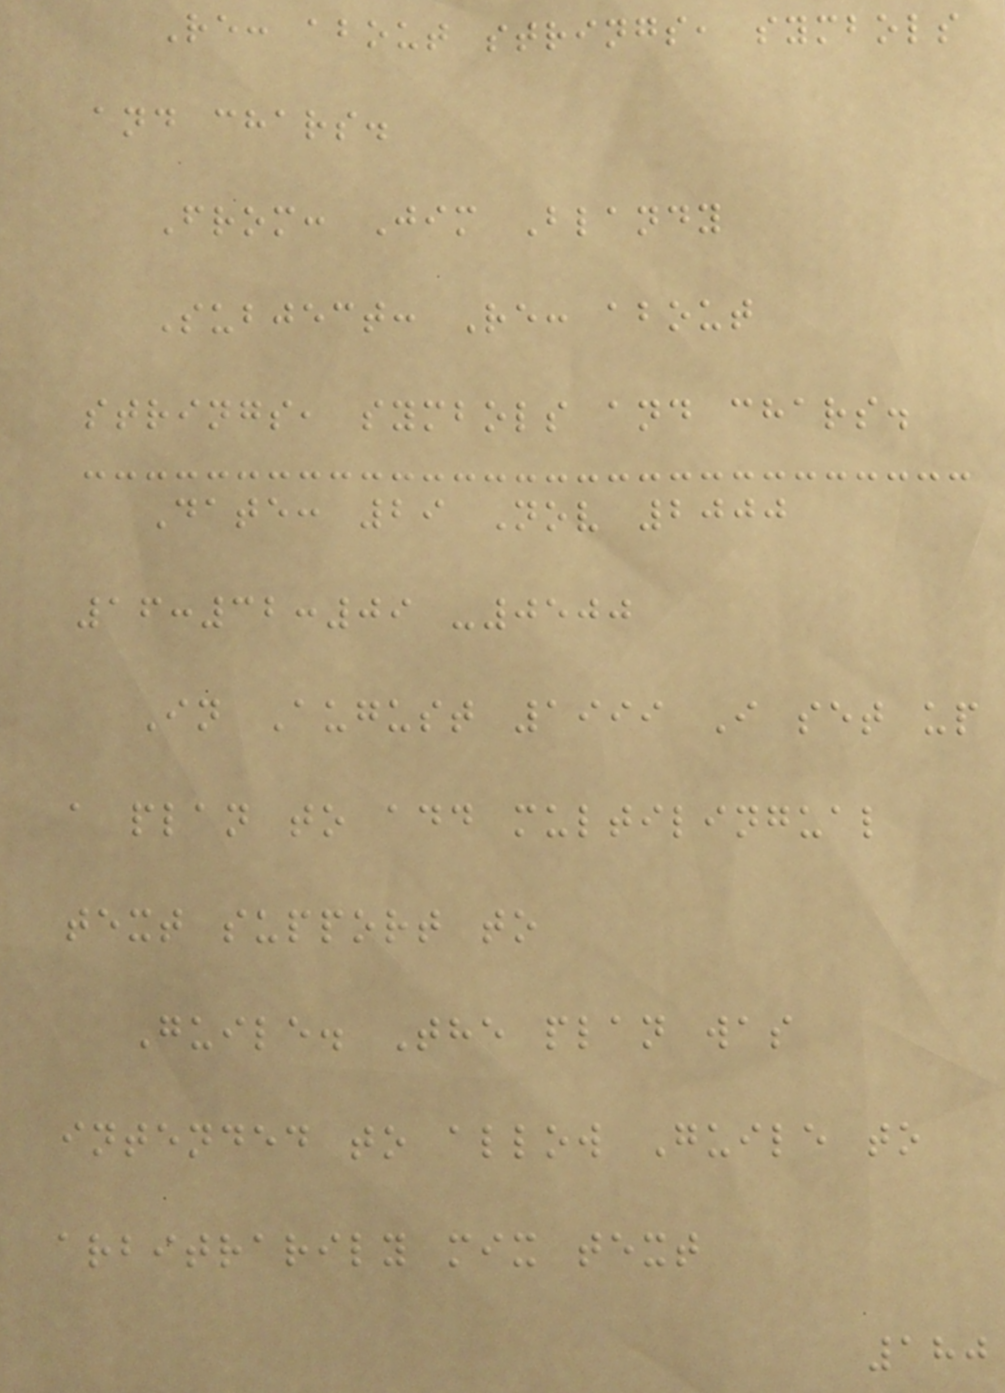Re: about strings, symbols
and chars.
From: Jim Blandy
Subject: Re: about
strings, symbols and chars.
Date: 29 Nov 2000
16:32:09 -0500
In August 1999 I set up
a plan to add multilingual
text support to
Guile. The plan was
intended to allow Guile to
arbitrarily mix text
180
